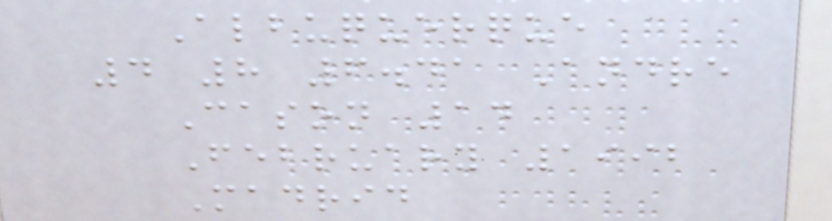Albuquerque
4 8 6.41 Andre
Cason 14
February 1992
Madrid
